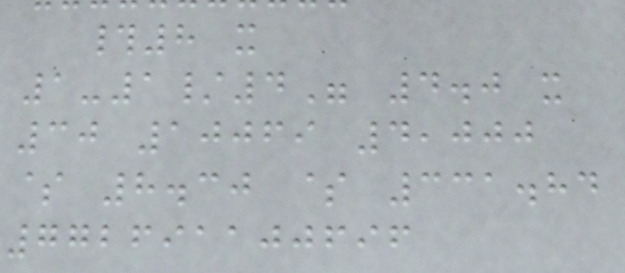#8 x
1-1/4" 4.0 x
30 10069 4,000
$ 8.30 $ 331.84
772691100696
